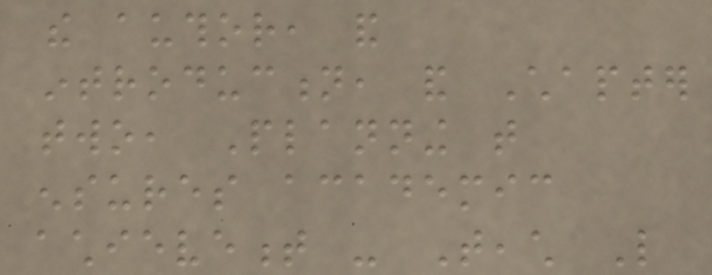the author, and
introduction, and Chapter
two, Planning that
ensures academic
achievement - Teach Like
